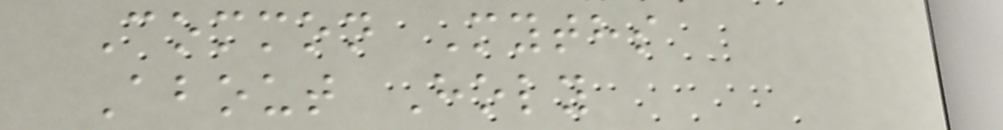Common Myths
About Holy
